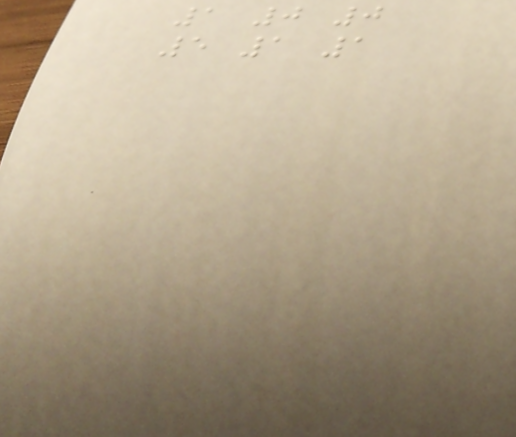1 0 0
5 1 1
